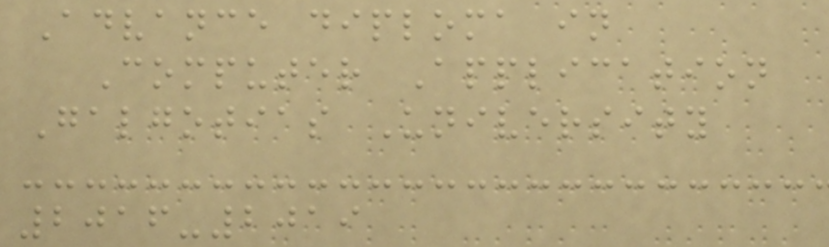Advance diploma in
Computer Application
Galgotias University
2016-2019
